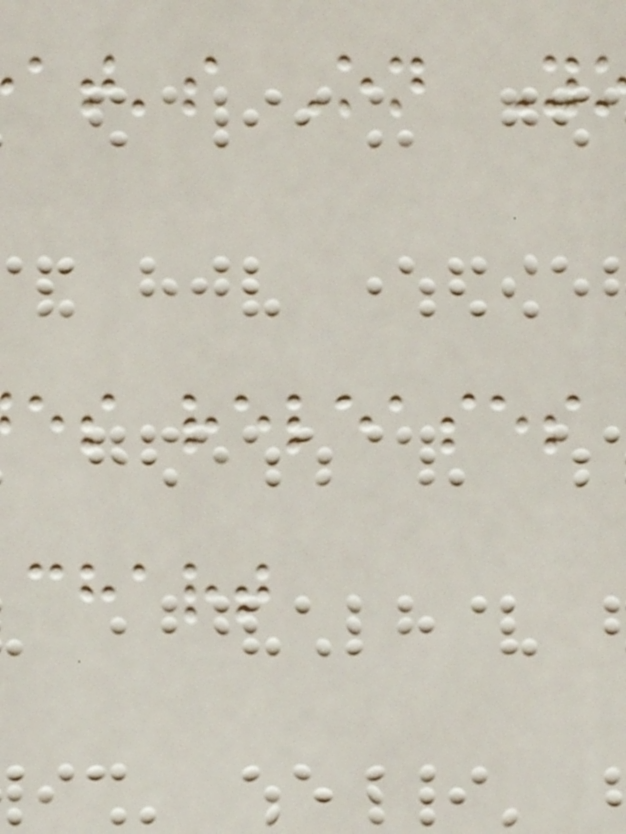at's On Y
es releases
chart
